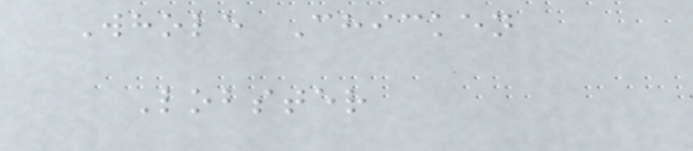Whole Chicken
Lobster
